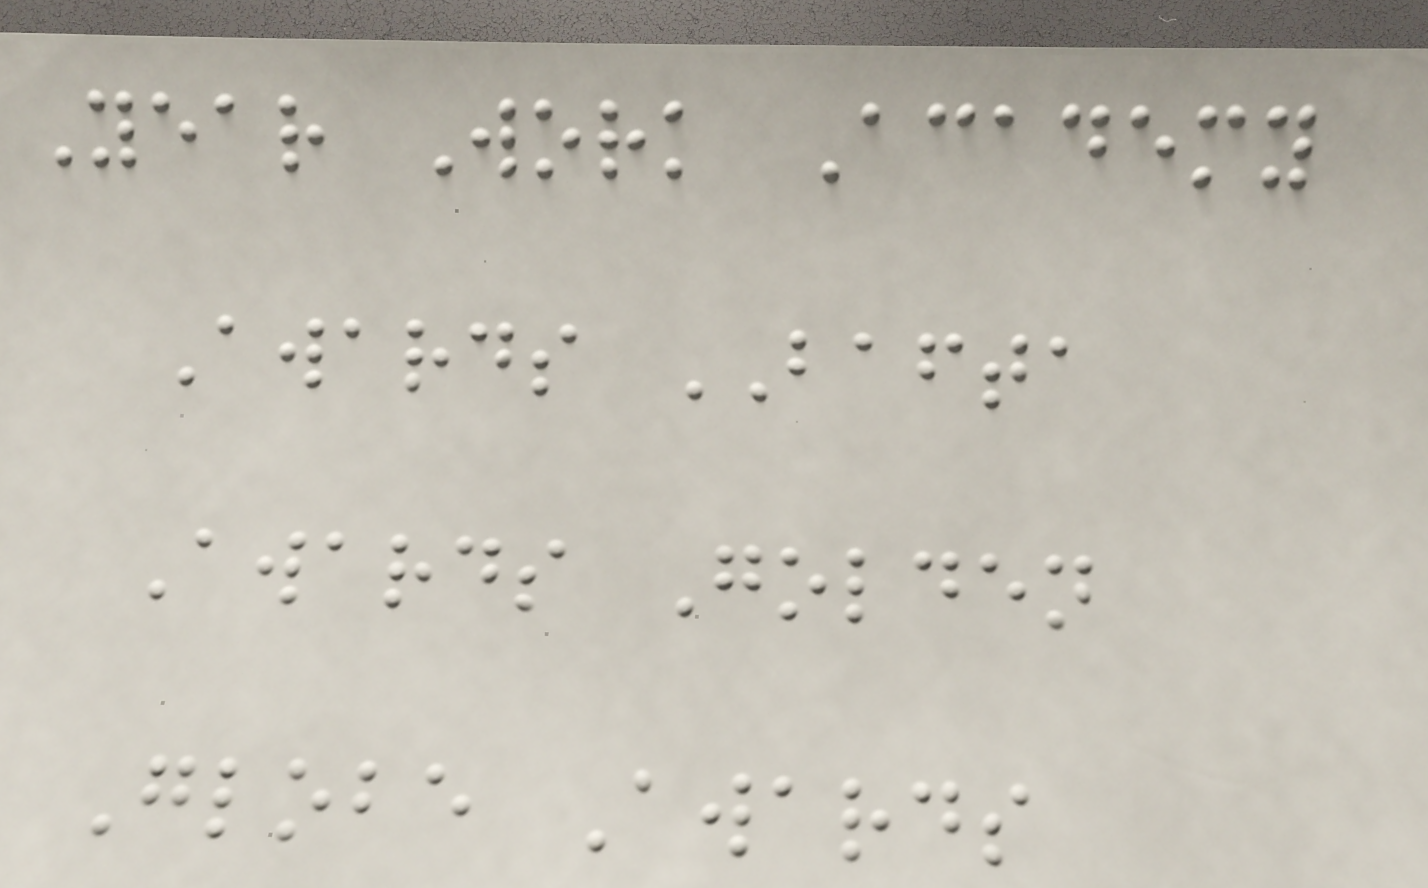Year Work Academy
Awards BAFTA
Awards Golden
Globe Awards
